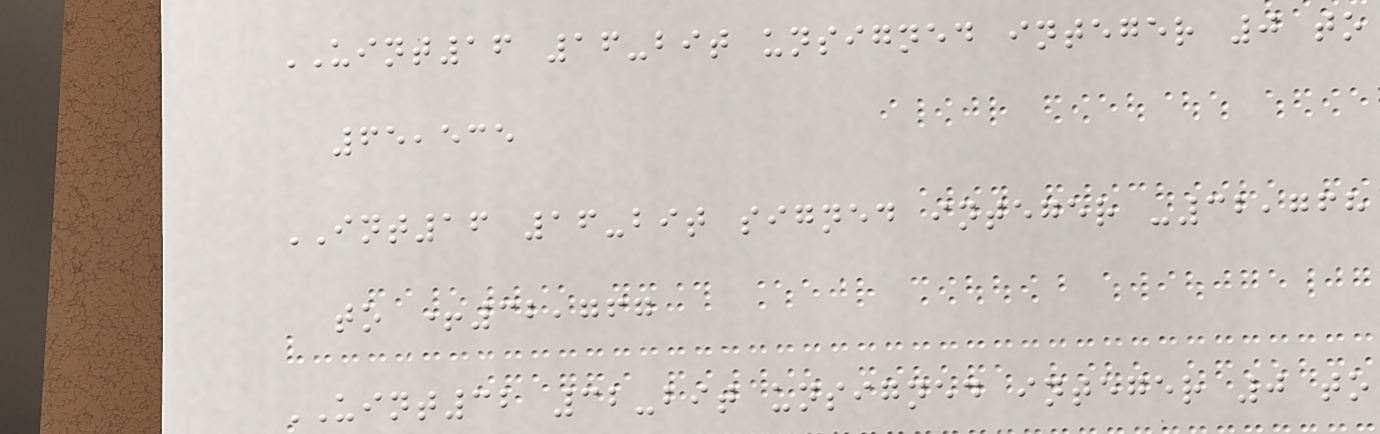UINT16 16-bit unsigned integer 0 to
65,535
INT16 16-bit signed integer -32,768
to +32,767
UINT32 32-bit unsigned integer 0 to
